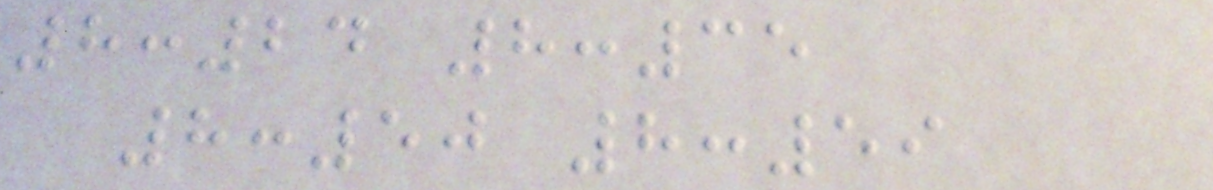8:24 8:35
8:50 8:59
